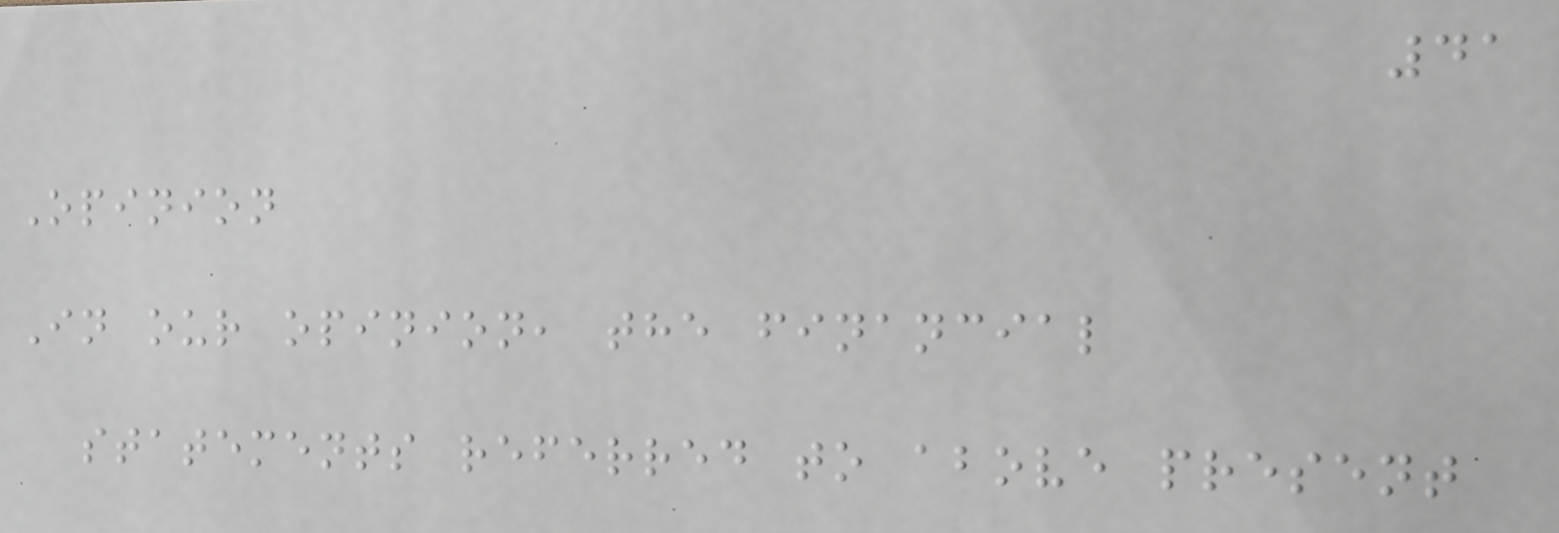41
Opinion
In our opinion, the financial
statements referred to above present
